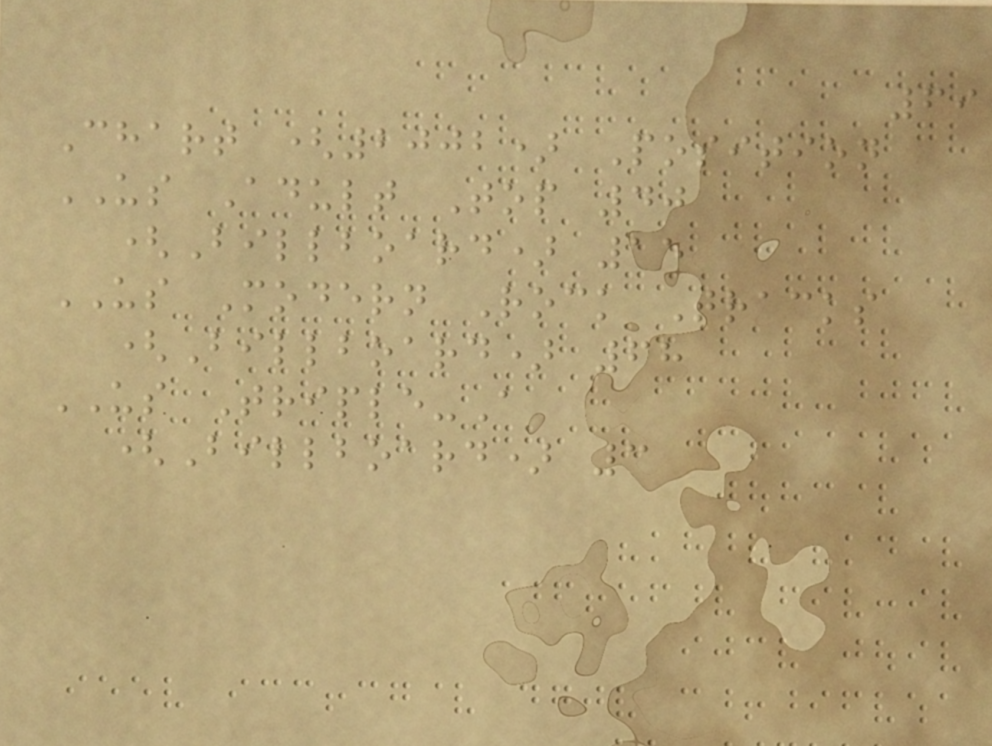69
Chart (2002) Position
US Adult Top 40
(Billboard) 15
US Modern Rock Tracks
(Billboard) 68
US Triple-A
(Billboard) 3
